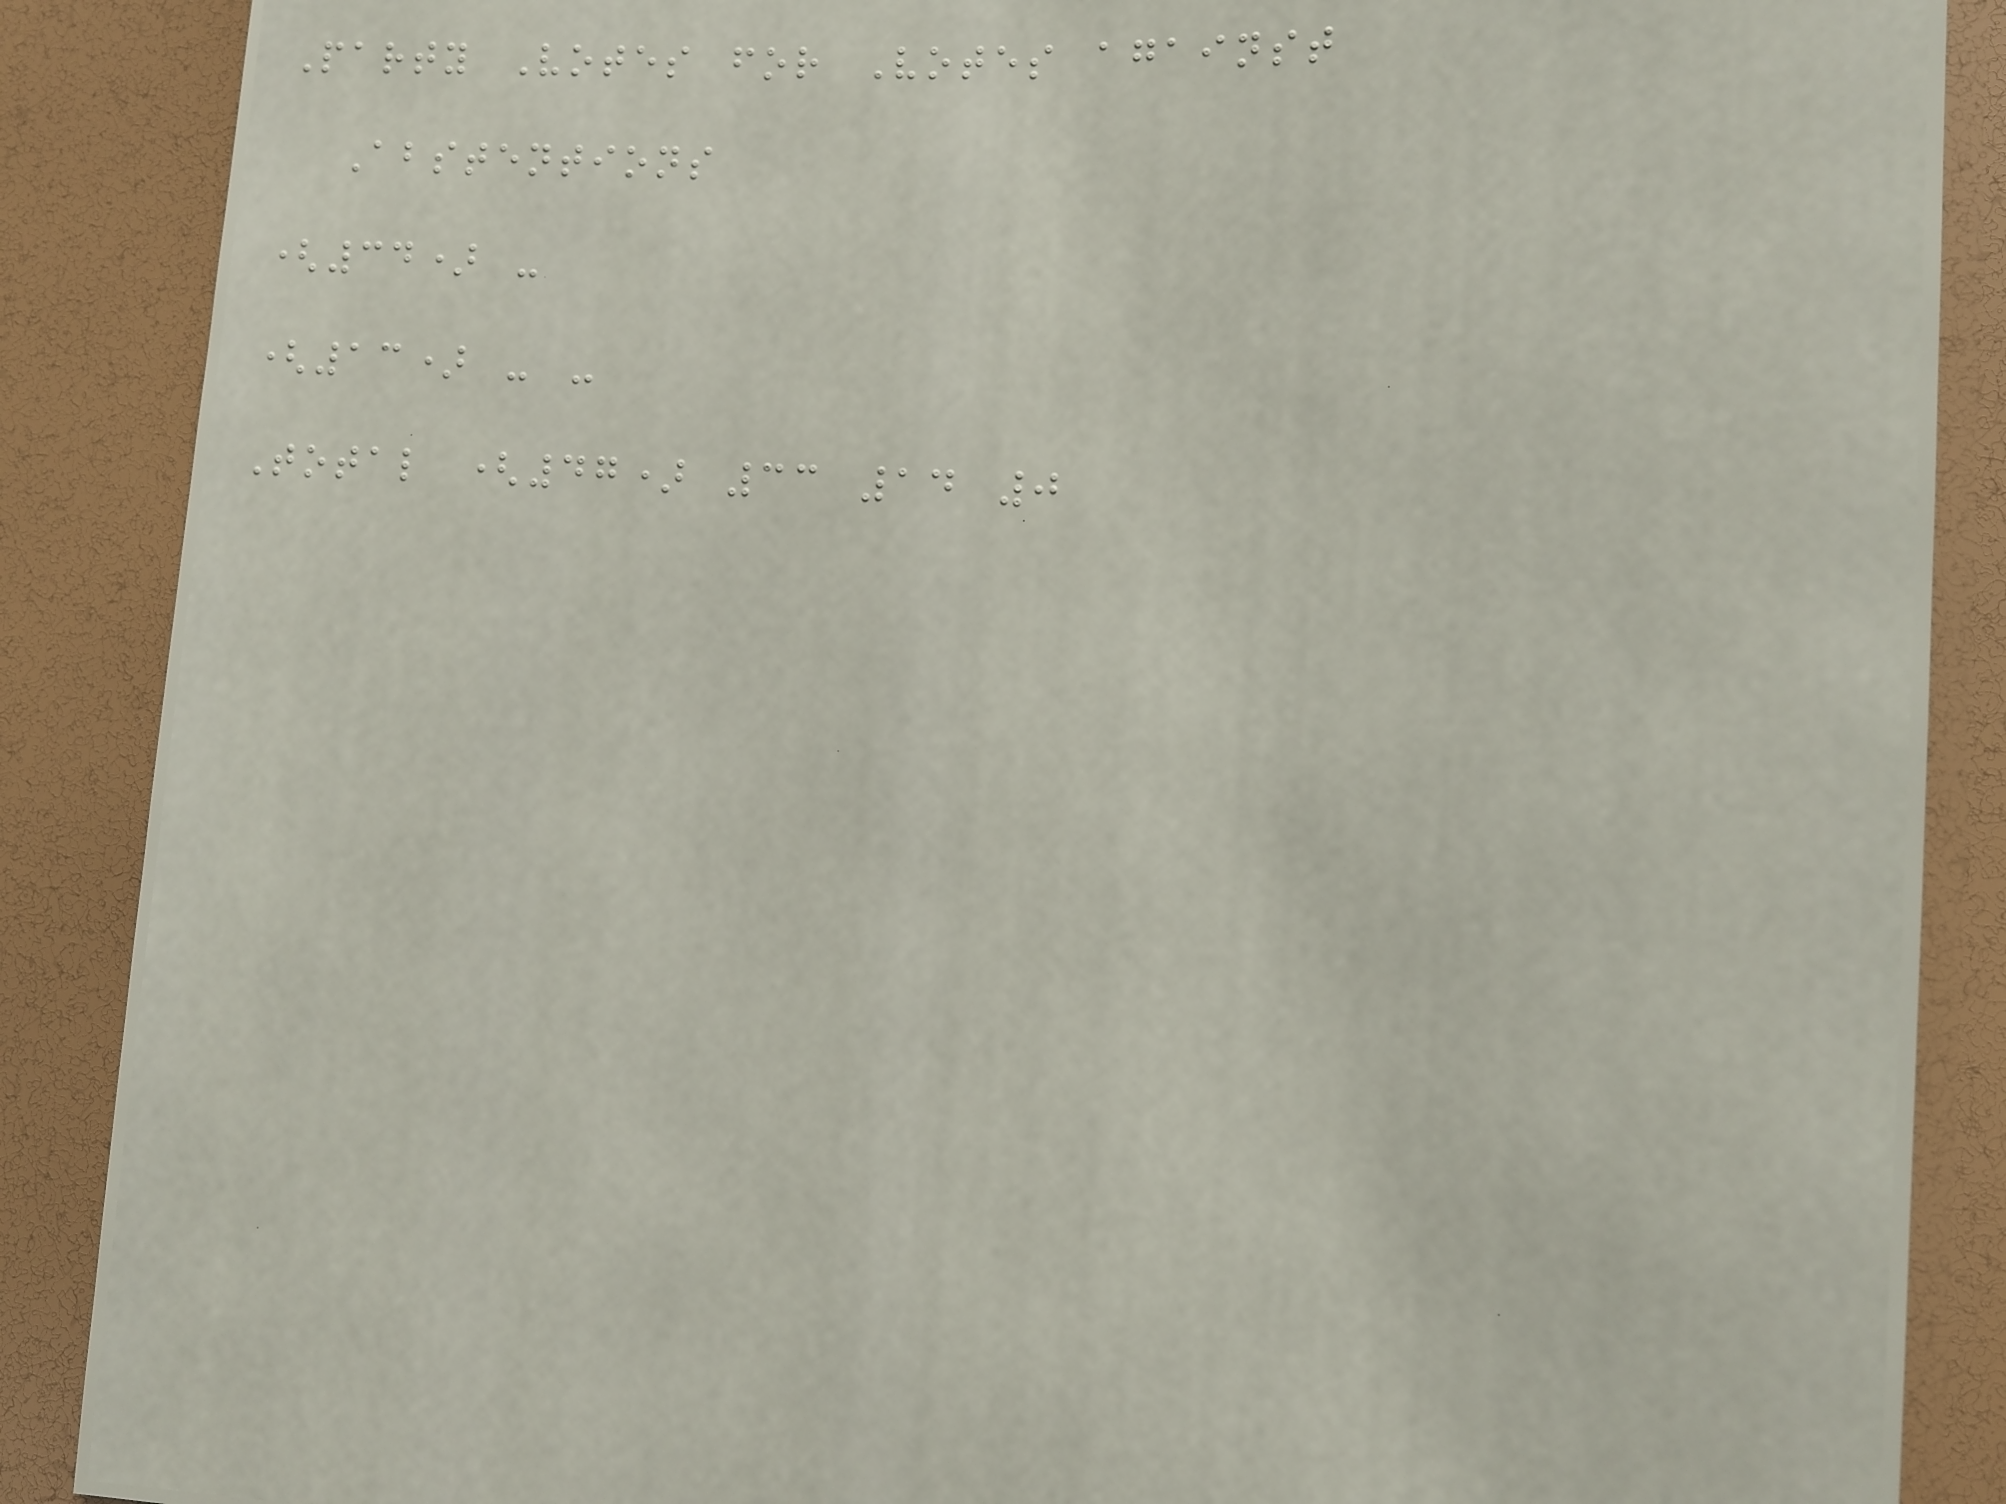Party Votes for Votes against
Abstentions
(34) -
(13) - -
Total (47) 33 14 0
